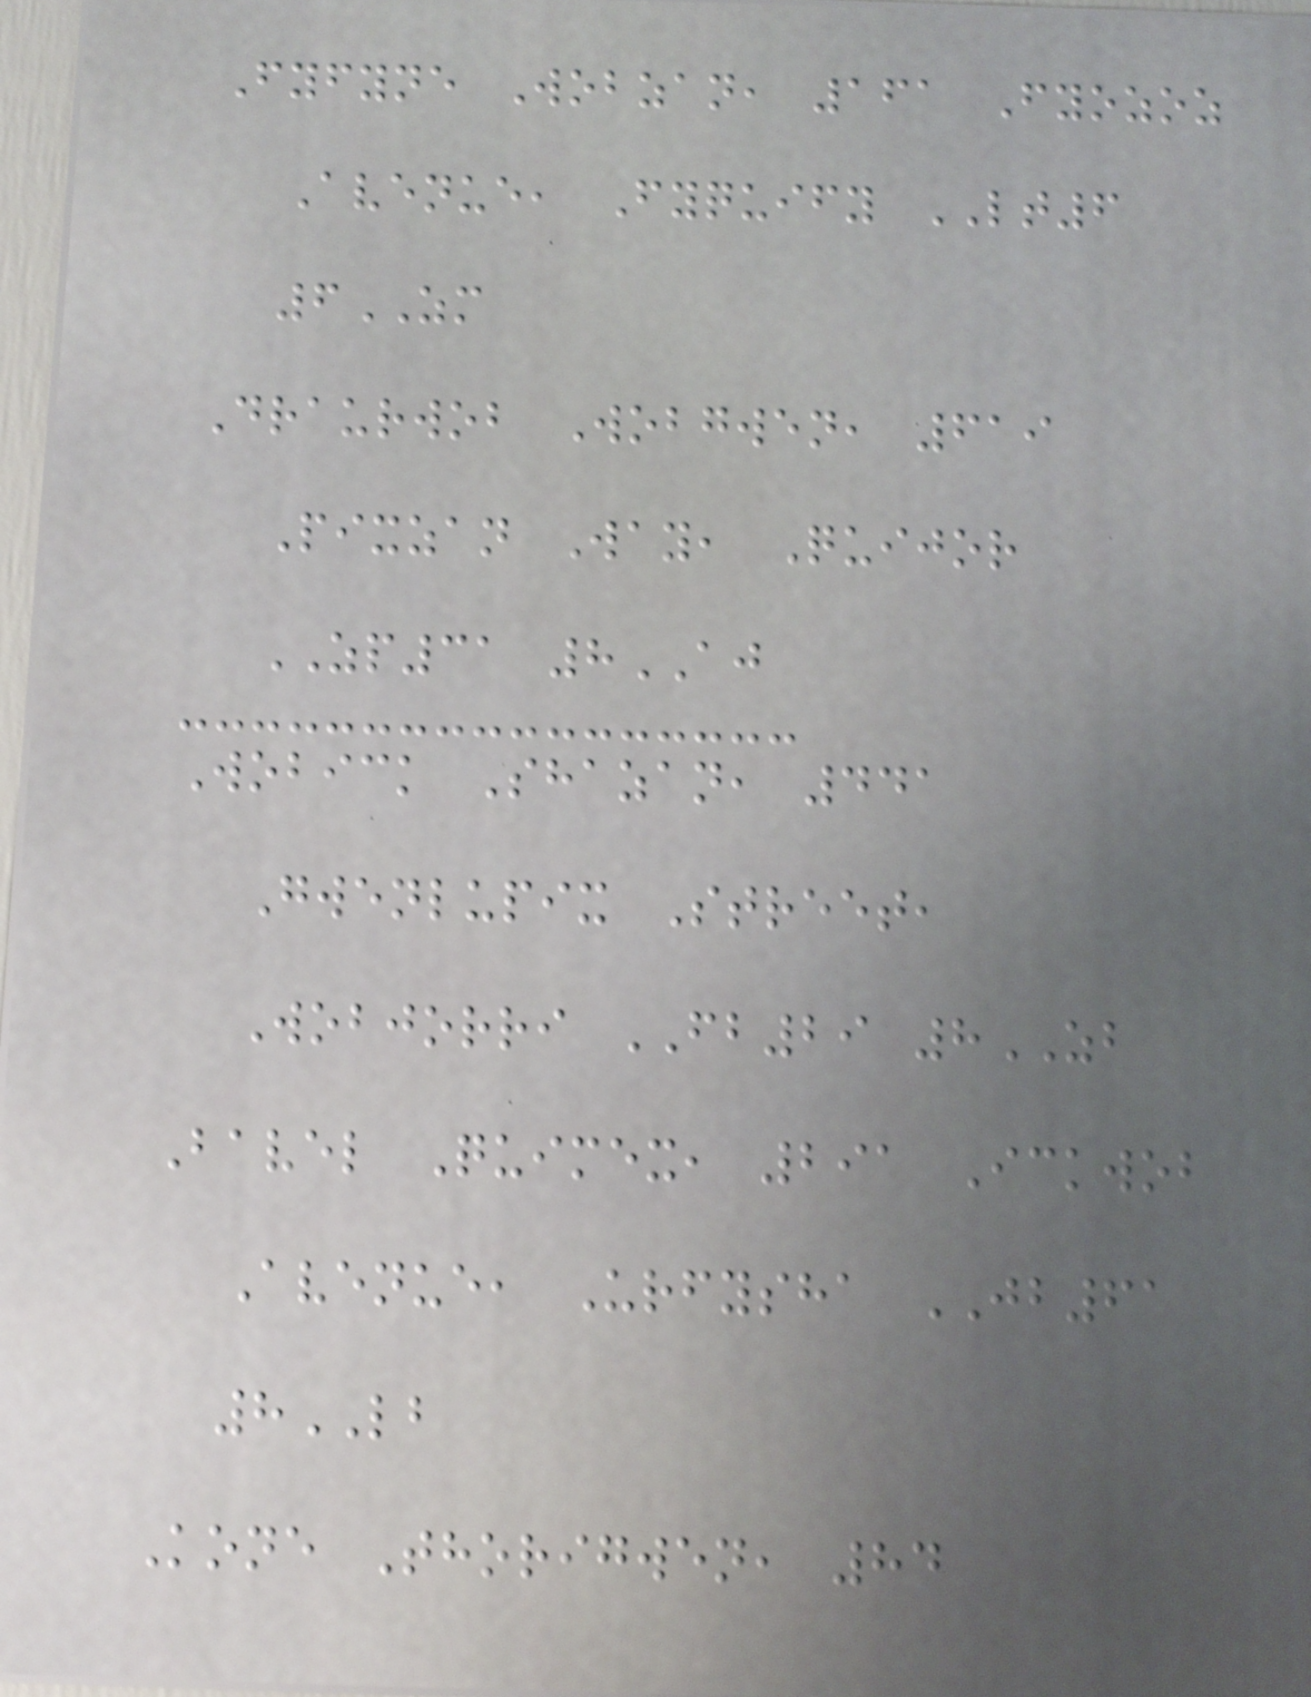Fyfyne Wobzan, 161 Fyozoz
Avenue, Fyquify LT6
6ZM
Draurwob Wobgwen, 619
Pixzan Way, Quijor
ZP31 8AJ
Wobick Shazan, 441
Gwenlupix Street,
Wobjorri FB29 8ZB
Bavel Quimex, 291 Ickwob
Avenue, Urfysha JB61
8LB
Kone Thorigwen, 84
